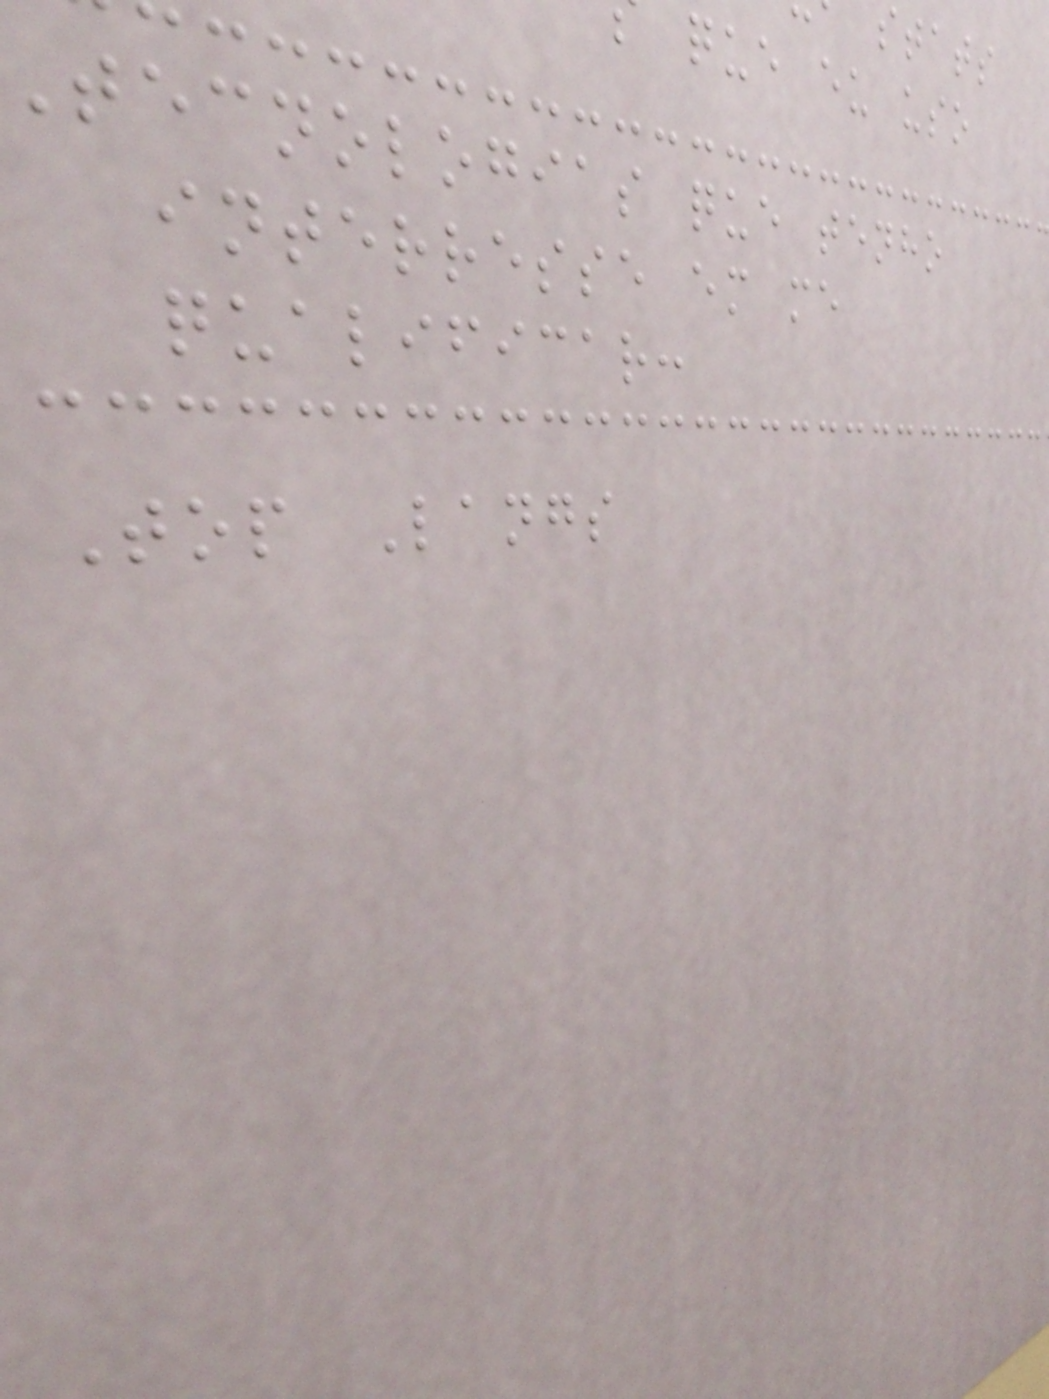que eu uso
tecnologias que tenho
interresse em me
qualificar:
Top Langs
